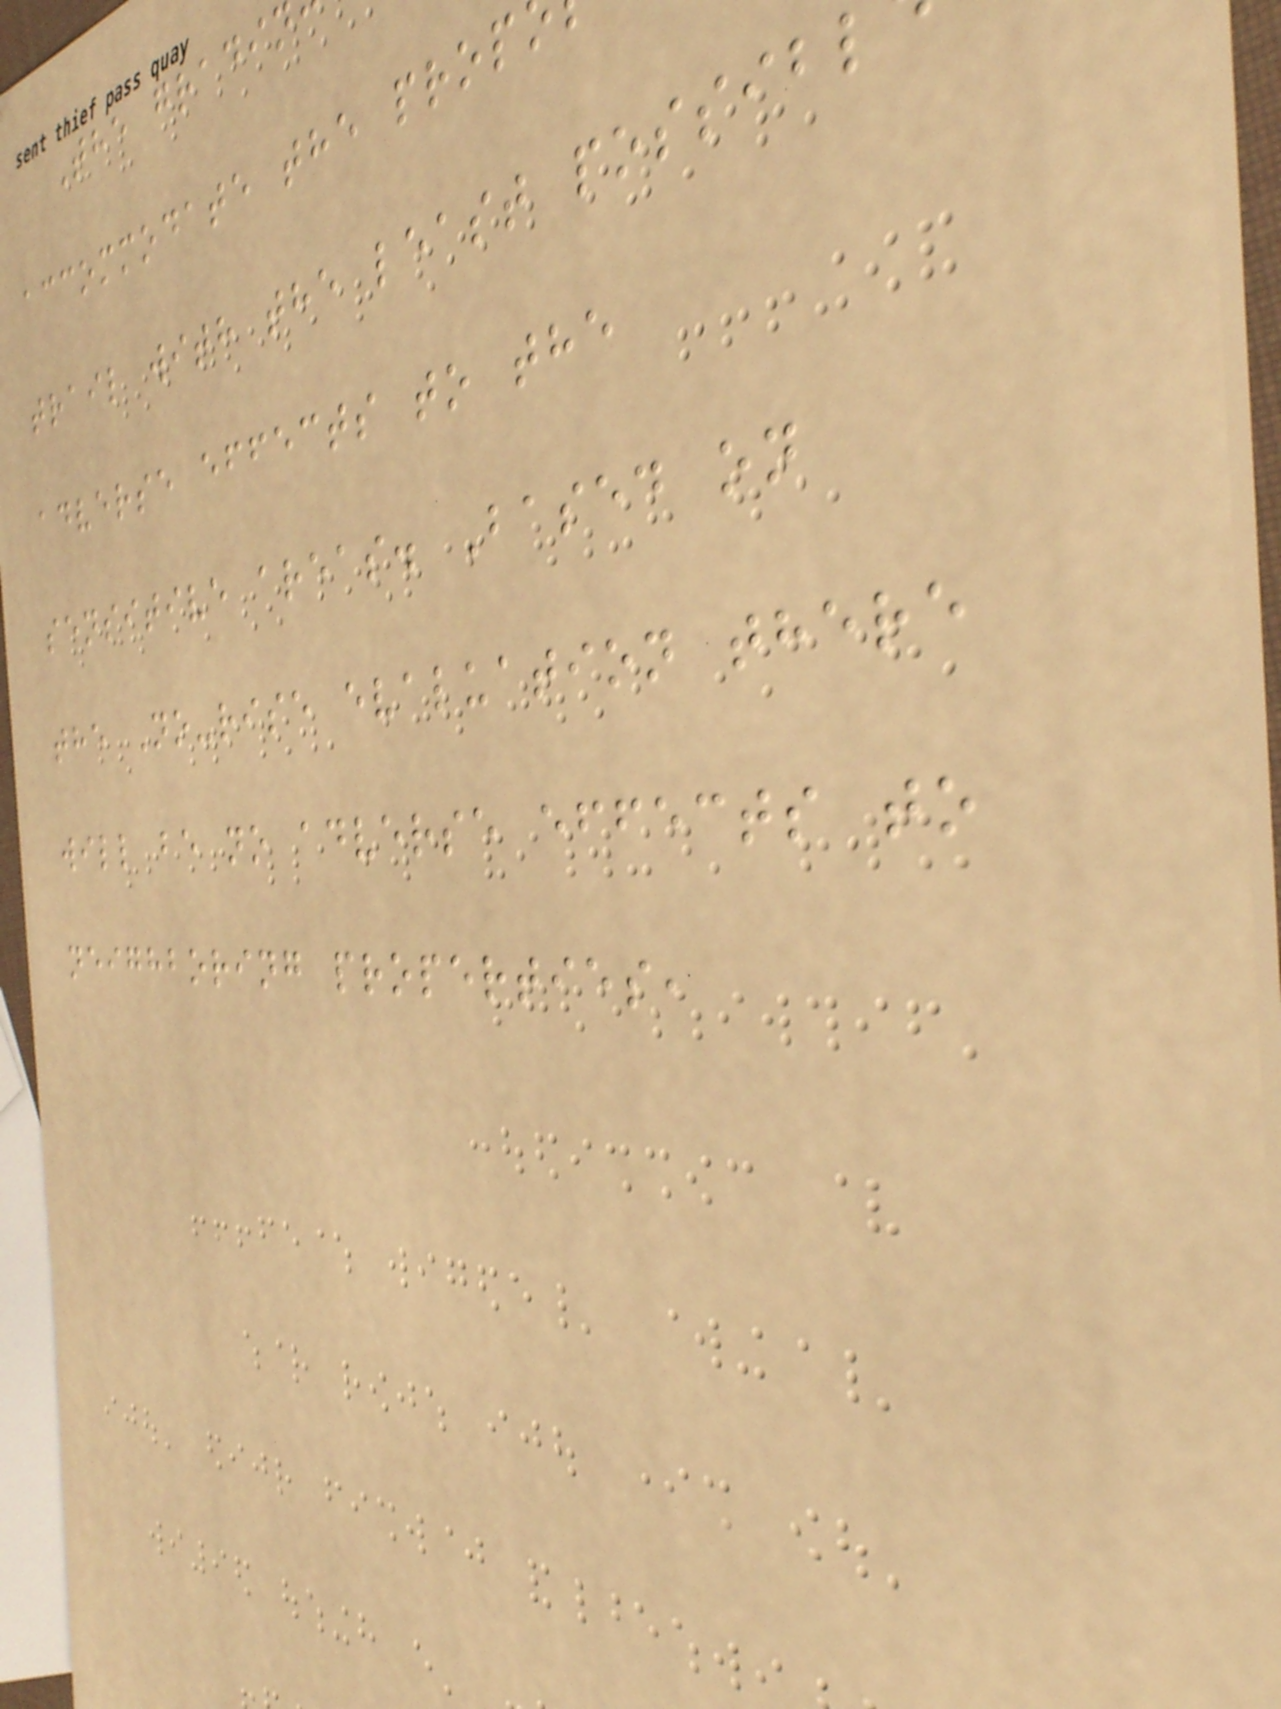The gradin
accommodate the prop
trail with the least possibl
adverse effects to the
sensitive areas. Based on
the No-rise evaluation there
will be no adverse effects to
neighboring properties,
